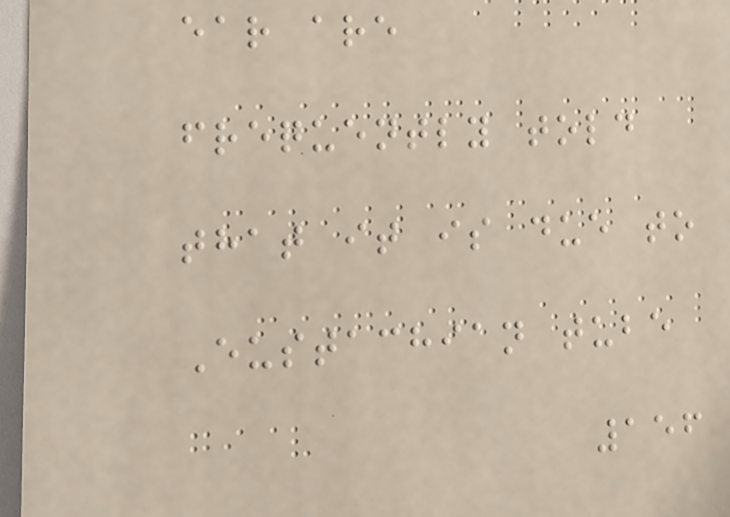ear are
frequently told
that it is due to
Eustachian tube
156
